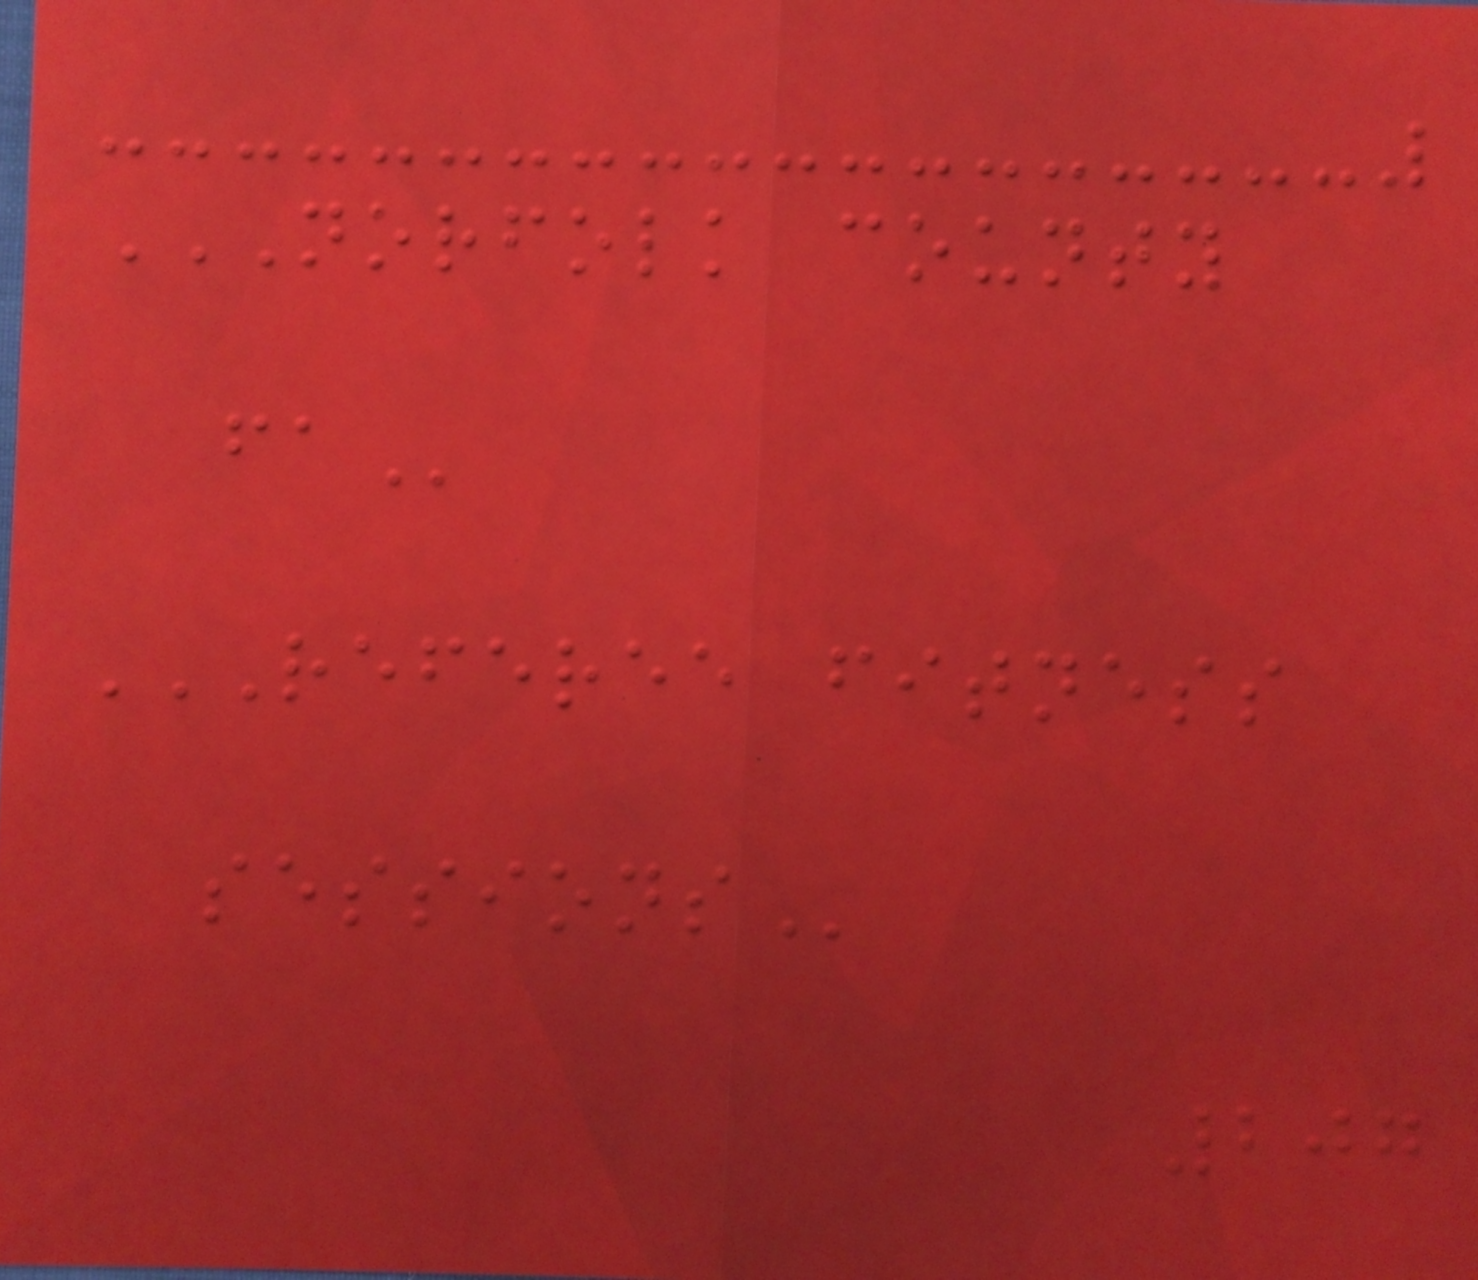NORFOLK COUNTY
FA
REFEREE FITNESS
SESSIONS
207
